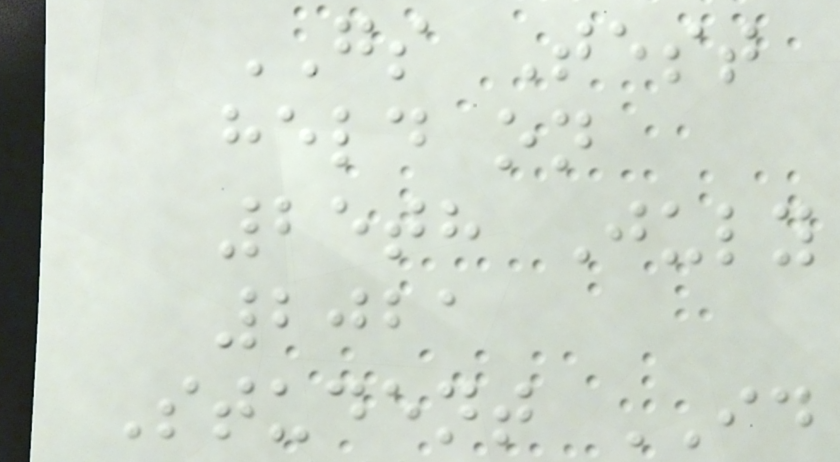GS Test
held on
25th July
2021
Student ID
